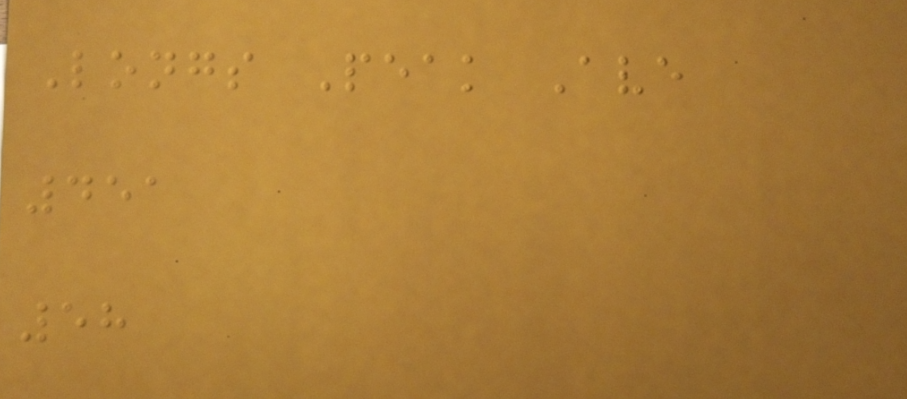Longs Peak Ave
451
58
